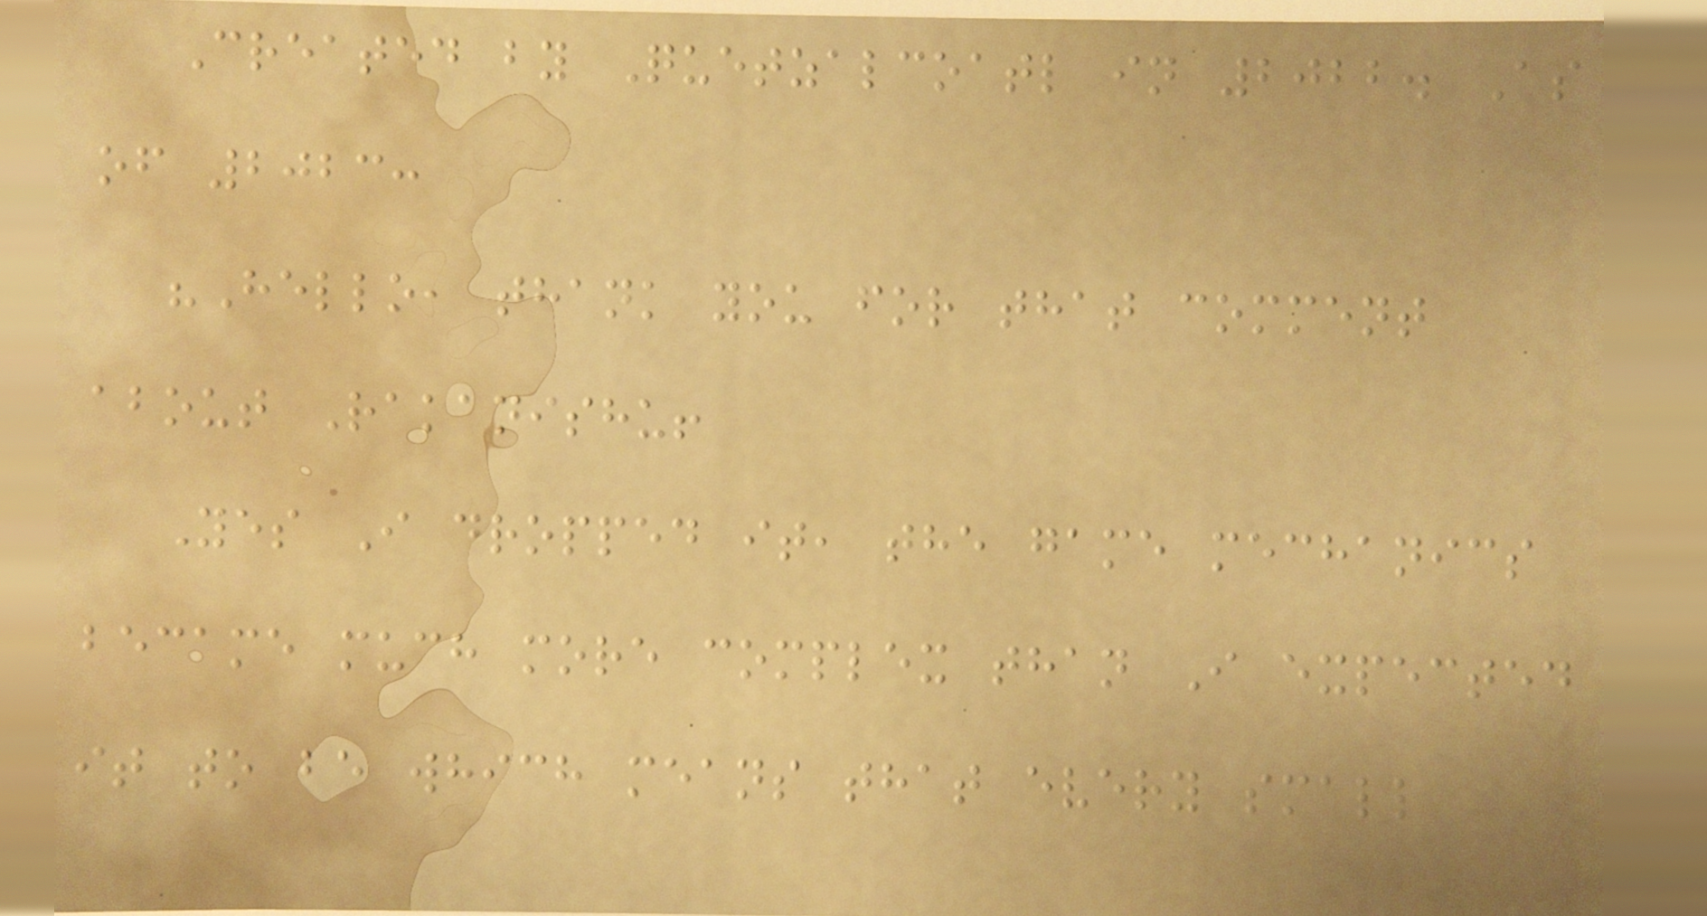Created by Quetzalcoatl in 2022. As
of 2023:
"Hello, thank you for that comment
about Rakanishu!
Yes I dropped it, the game mechanics
became much more complex than I expected
it to be which means that every small
